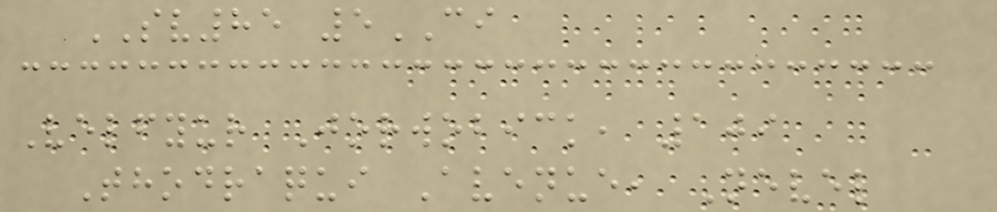SV85 5CI
Velfyur Jorwobick, 109
Thodraqui Avenue, Nevel
